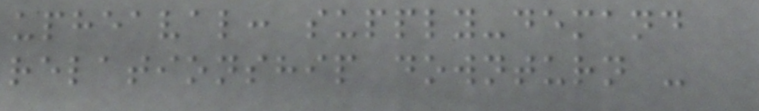upheaval: supply-demand
relationship downturn -
